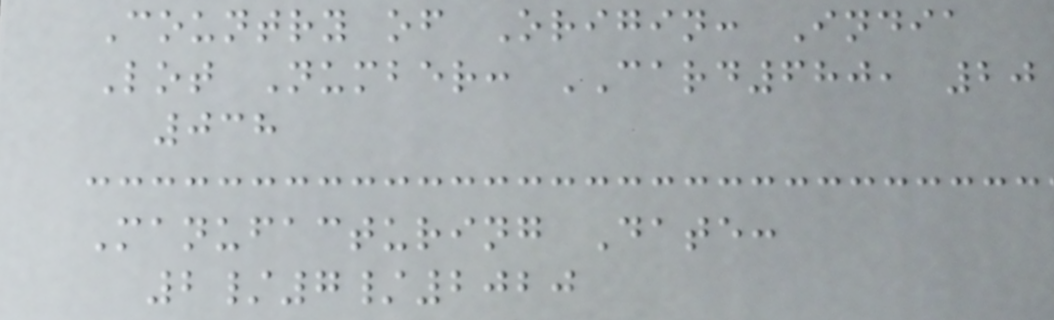Country of Origin: India
Lot Number: CARD680, 20
038
Manufacturing Date:
2/7/2020
